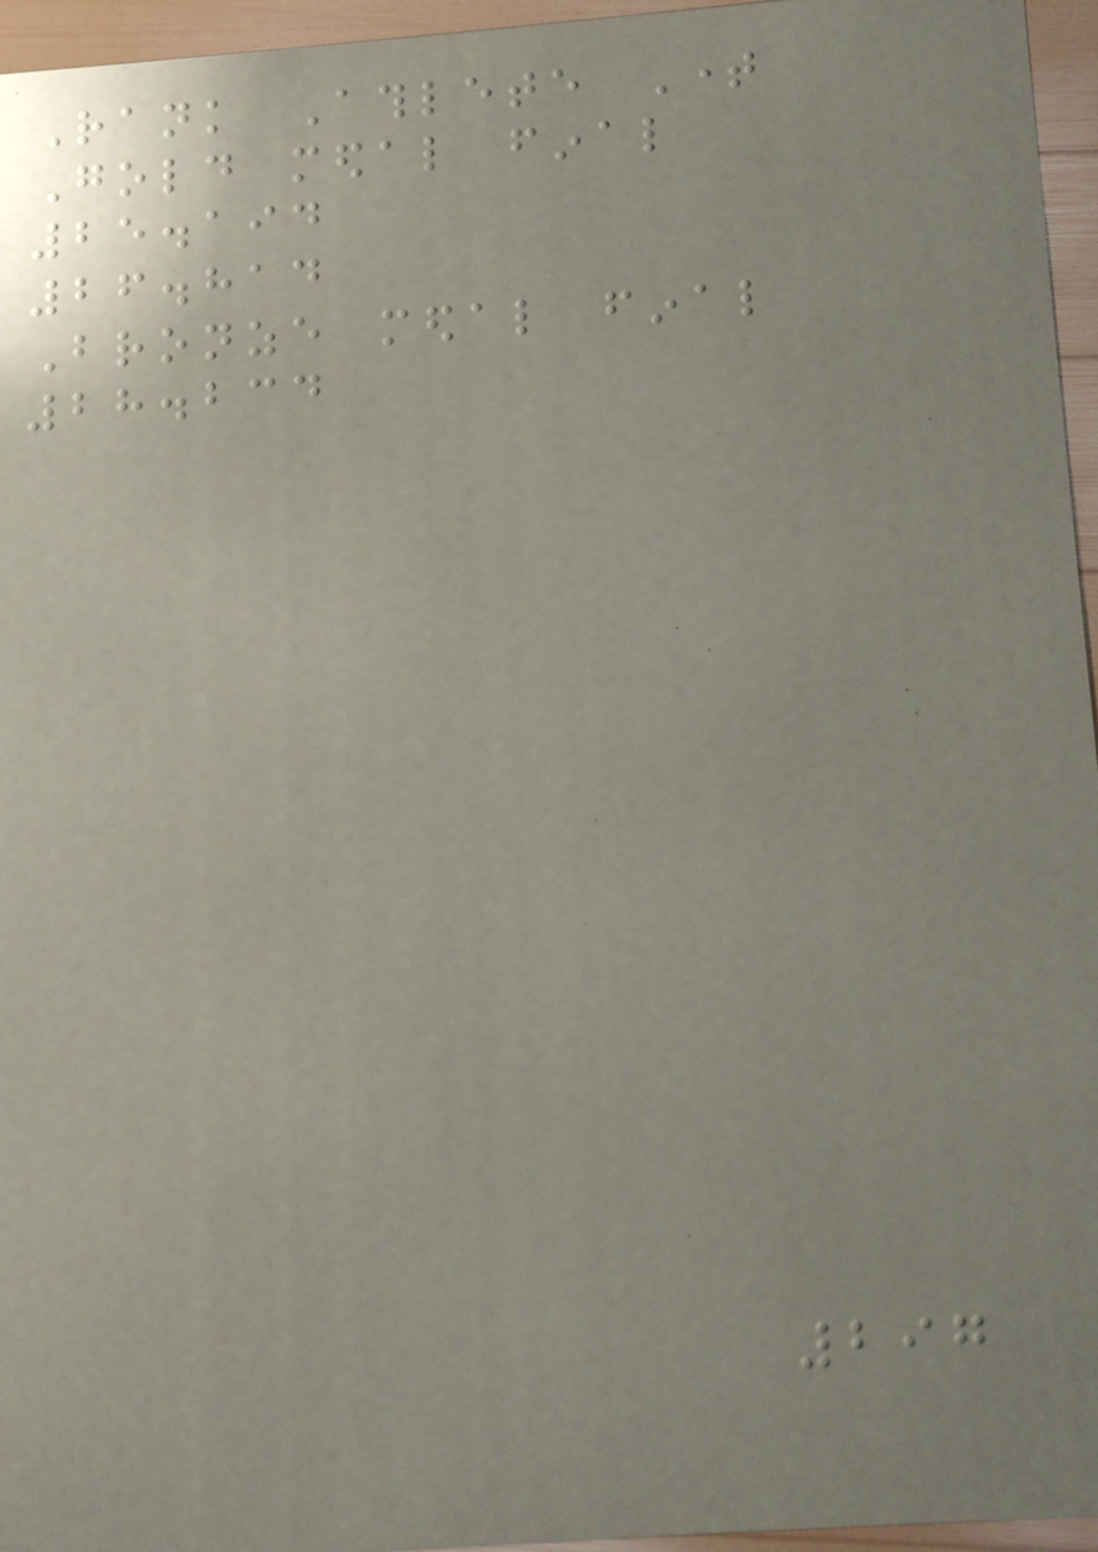Rank Athlete Time
Gold medal final
25.194
26.814
Bronze medal final
28.234
297
